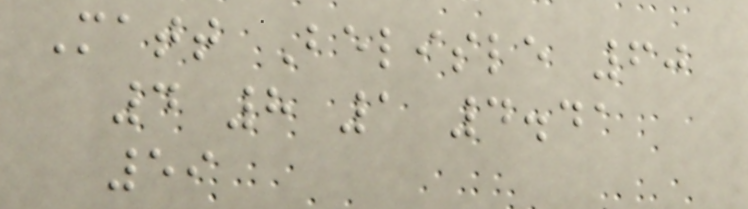Matt Belisle 60
4 8 1 4.41
59
